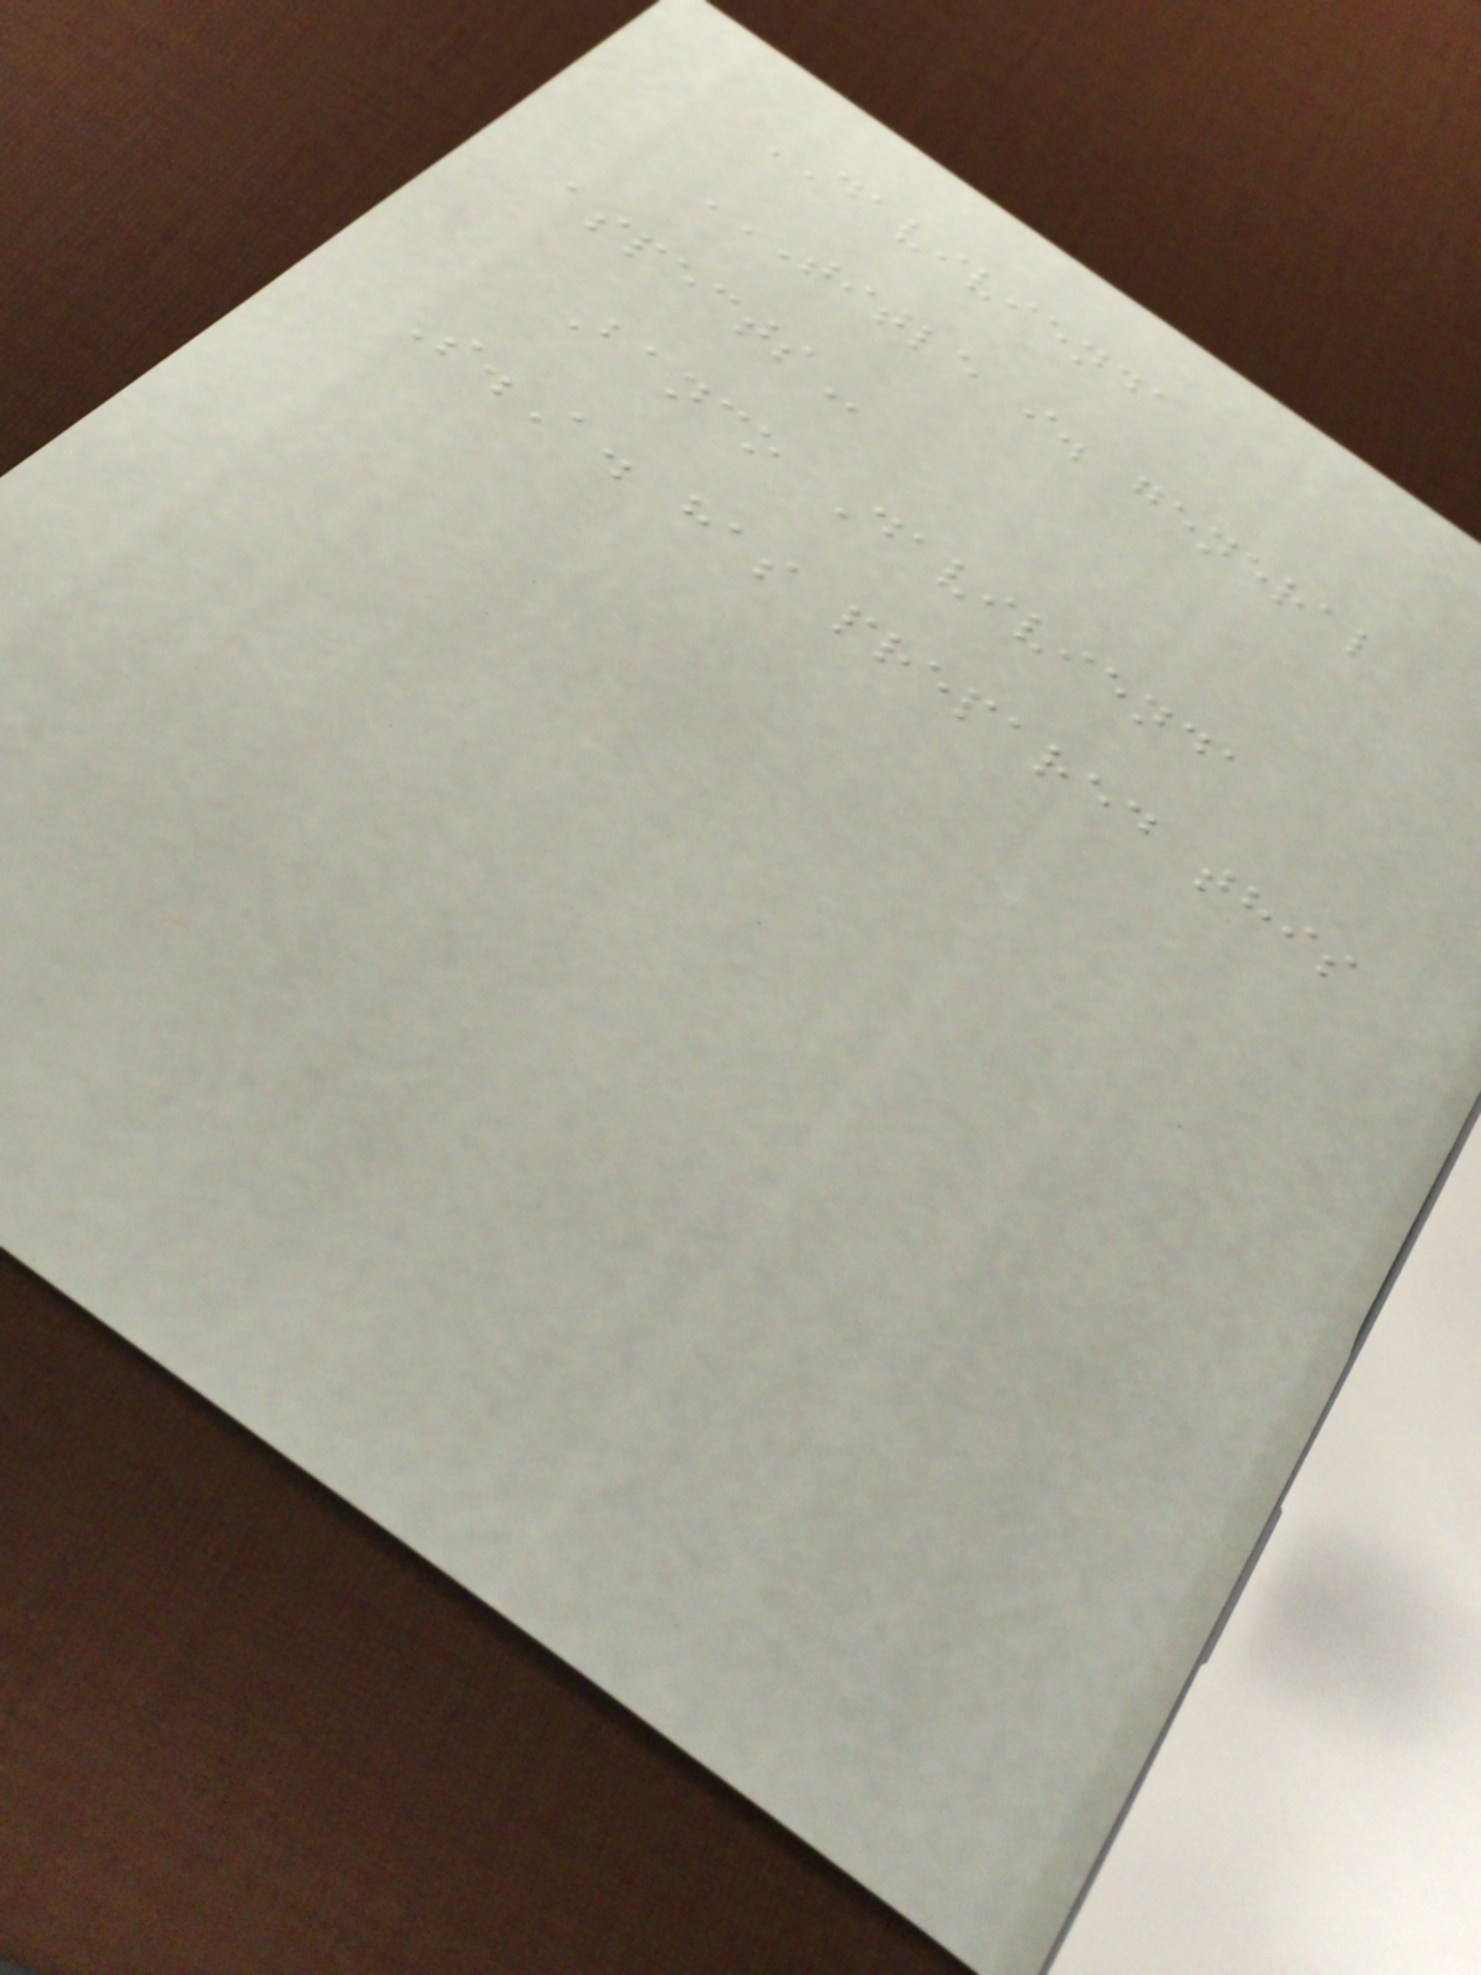DAVIVIENDA
TITLE I. GENERAL
ASPECTS
Banco Davivienda
S.A. has prepared this
